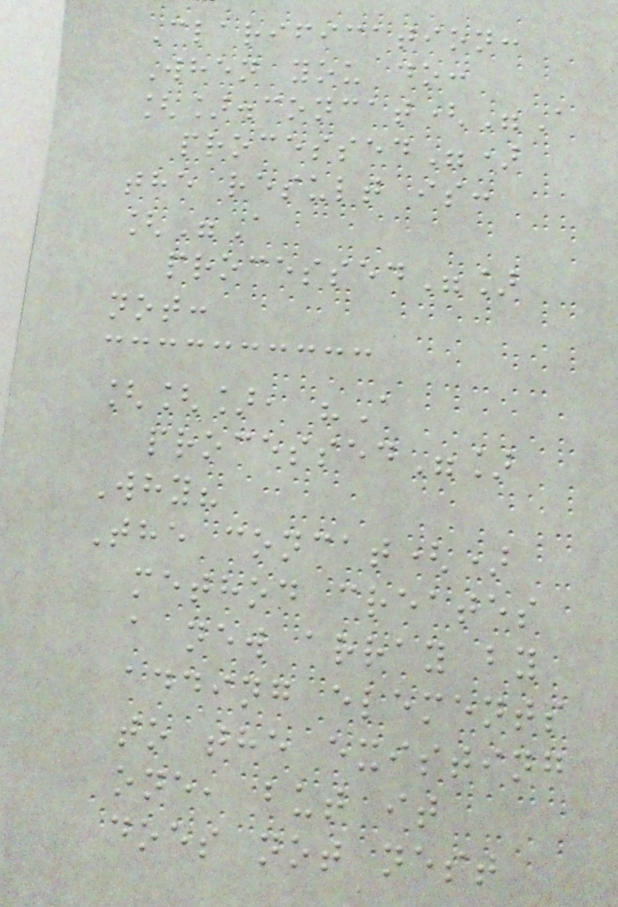Clarification:
When you do:
[].concat("A
processed")
the result is:
["A
processed"]
not:
[[], "A
processed"]
Why?
The concat()
method creates
a new array by
adding elements
to the existing
one, but it
does not nest
